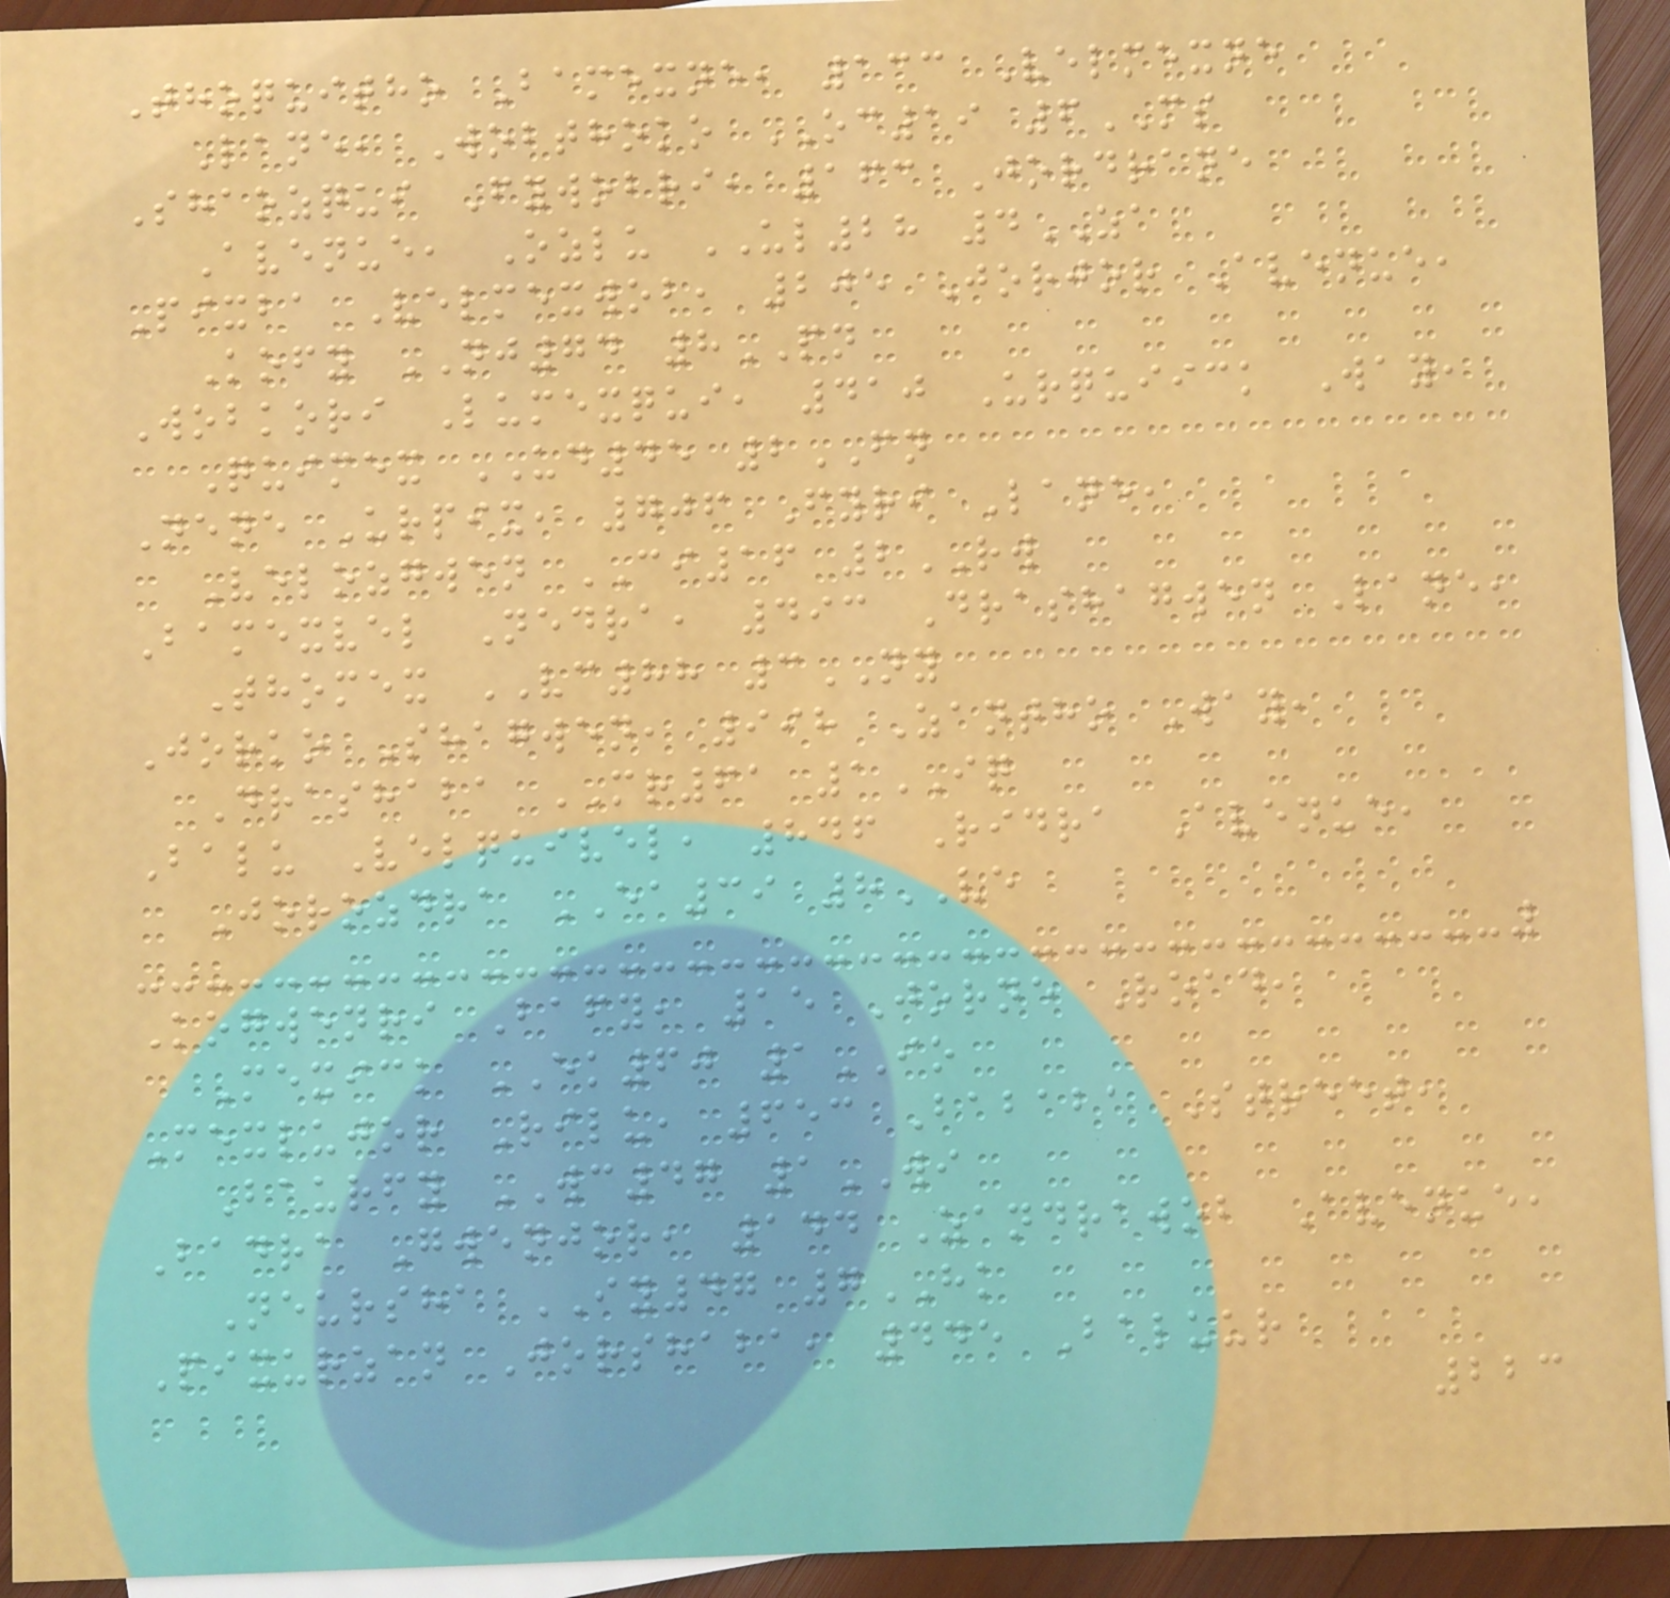Thoquitho Bamexne, 133 Velmexne
Lane, Wobthoko OC19 6MS
Shaozqui Fywobri, 163 Jordrane
Avenue, Ozlu UL28 4ZA
Pixba Velmexwob, 205 Jorjor Avenue,
Kofy NJ74 8PN
Wobkori Lumexqui, 410 Urquiick Way,
Quimex UD45 2FN
Nene Urpix, 706 Fyri Lane,
Velozgwen CI16 2RW
Bamexvel Nedra, 493 Drashagwen Lane,
Thomex VC88 3NY
Jorko Shagwen, 998 Zantho Way,
Drashaba MR61 1IQ
Balu Velquivel, 846 Ridra Avenue,
Jorozdra EA39 8VE
Kogwenri Bafy, 15 Jorne Road,
Mexick EK60 1IO
Mexlujor Rilu, 653 Bababa Street,
Baurfy WC47 1WI
Badra Gwenjor, 144 Zandrawob Avenue,
Neursha IY47 7HK
Pixurzan Jorshaba, 445 Baluur
223
